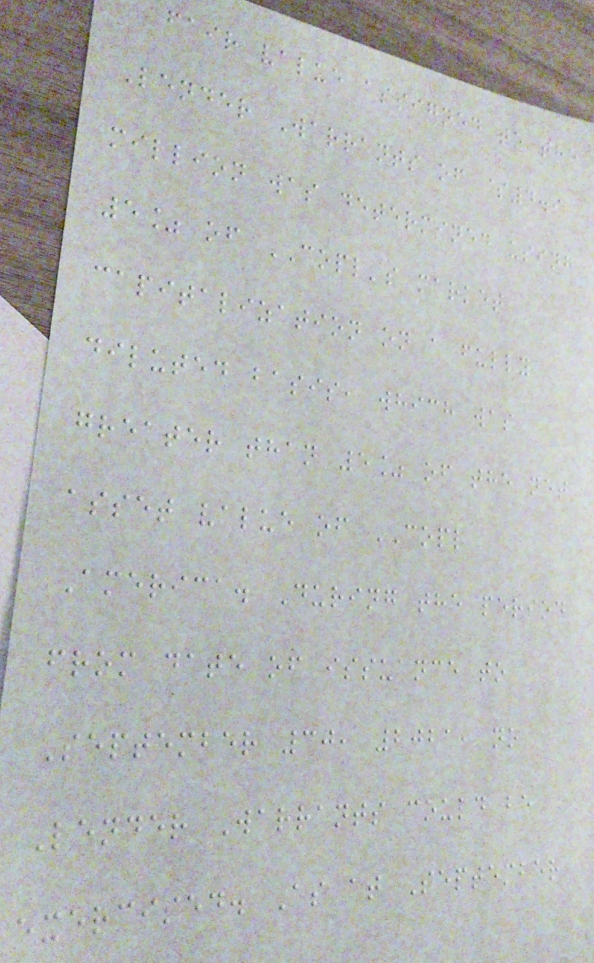fair value assigned to the
Lender Warrants of $4.9
million was determined using
5% of COPL's market
capitalization on a fully
diluted basis, which was
greater than 5% of the net
asset value of COPL
America. During the period
from date of issuance to
September 30, 2021, no
Lender Warrants could be
exercised. As at September
